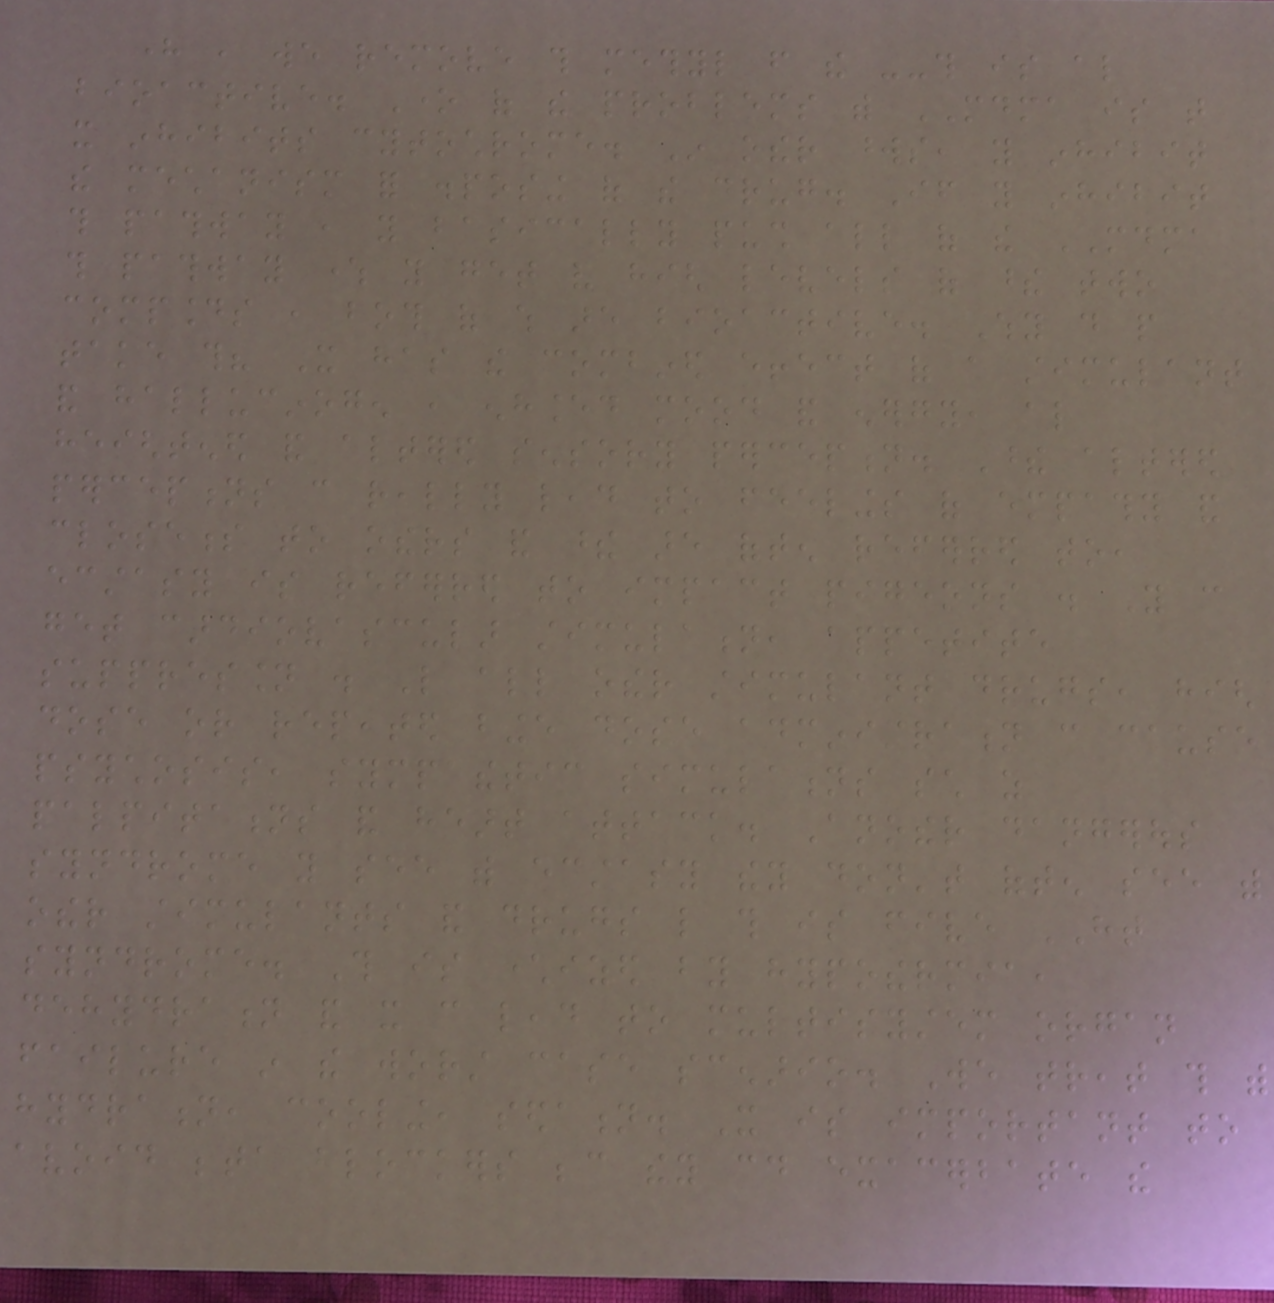here , we remove this methyl from the --this is also
bioactive. One of the problems with MDMA is that
it inhibits cytochrome. In other words, you inhibit
the mechanism for disposing of the drug. If you inhibit
this pathway , you basically push all of the MDMA
this pathway where you get very high levels of these two
compounds , both of which are bioactive. Why do people
take this? It has the combined effect of a stimulant
and hallucinogen , enhanced mood and energy, also
heightened and altered sensory perception. These altered
perceptions can really lead to feelings of empathy and
closeness to others and these are often referred to,
ecstasy is referred to impact pigeons . You can
get cardiovascular stimulation, appetite
suppression . Like all other stimulant drugs, high
dose or repeated binge dose administration can cause
psychosis, sympathetic simulations such as
palpitations and heart attack. Another dangerous
syndrome you see with ecstasy they don't often see with
other stimulants and drugs like this is five HT
syndrome. This is characterized by hypothermia,
dehydration and it can lead to multisystem organ
failure in the worst case scenario. We treat this with
hydration, cooling, sedation. It is important to
avoid beta blockers because they could exacerbate the
